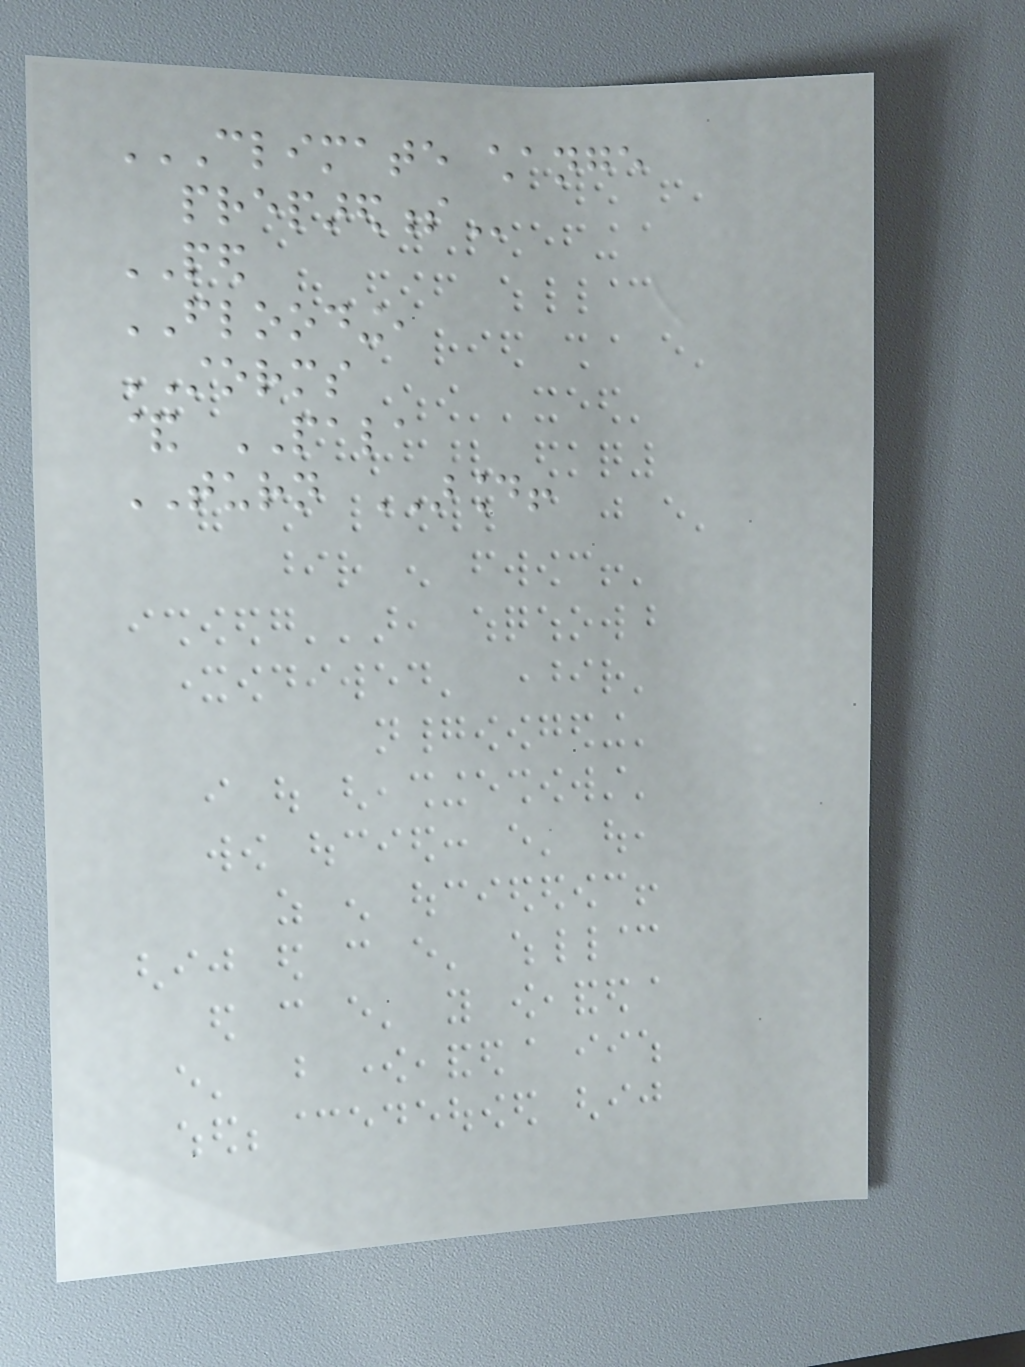CLIMATE CHANGE
PREPAREDNESS
PED
FLOODING,
STORMS
& PALA
TURN AROUND!
